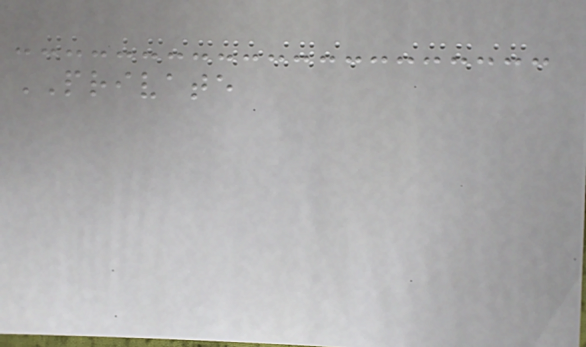PRIVATE
